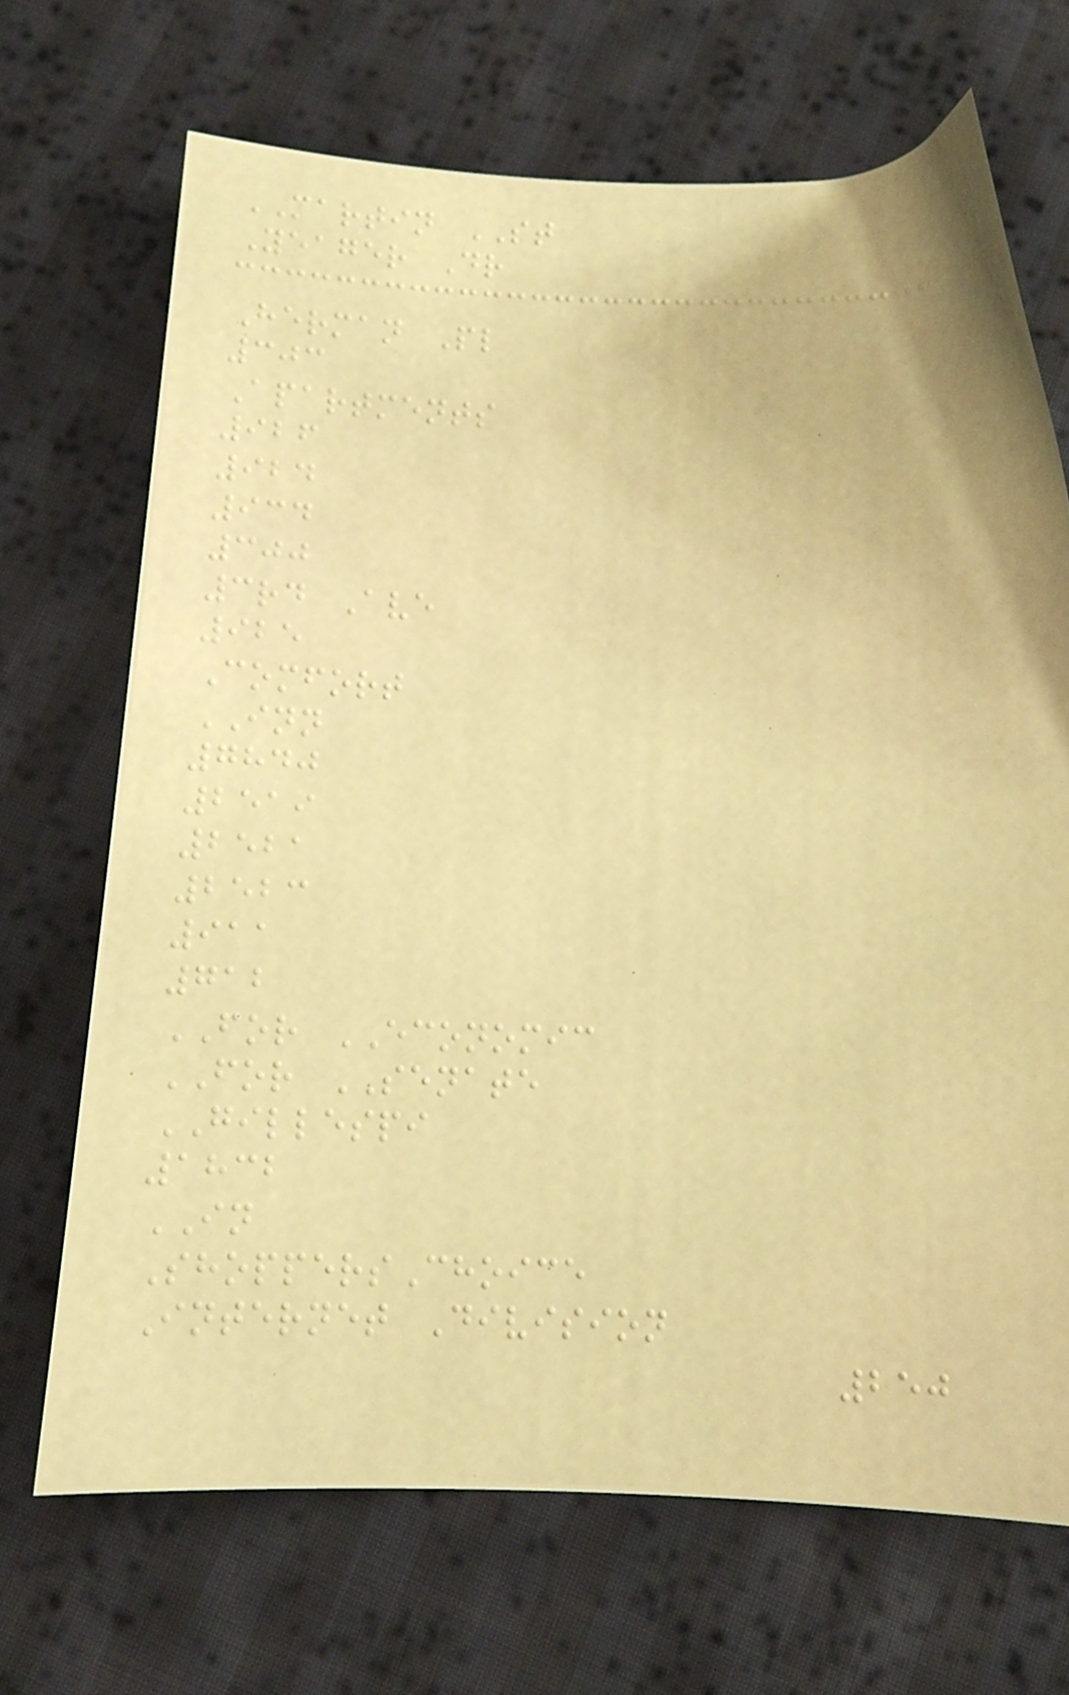MARTIN ST
Yeager Dr
Herman Pl
303
Apartments
926
924
934
300
3rd Ave
925
Comfort
INN
7840
2519
2521
2523
911
712
FOR ECONOMIC
FOR SENATE
GILLESPI
1832
IN
ShoppersChoice
Internet Division
250
